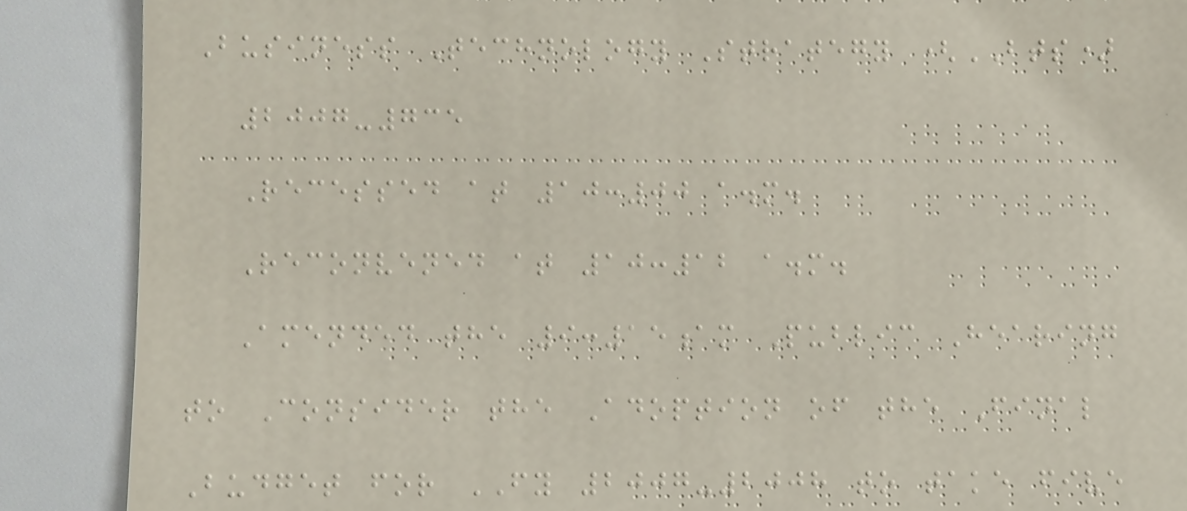Business Technology Strategy (BTS)
2007-735
Recessed at 10:00 a.m.
Reconvened at 10:12 a.m.
Amended the 9:15am Public Hearing
to Consider the Adoption of the Final
Budget for FY 2007-2008 to take five
